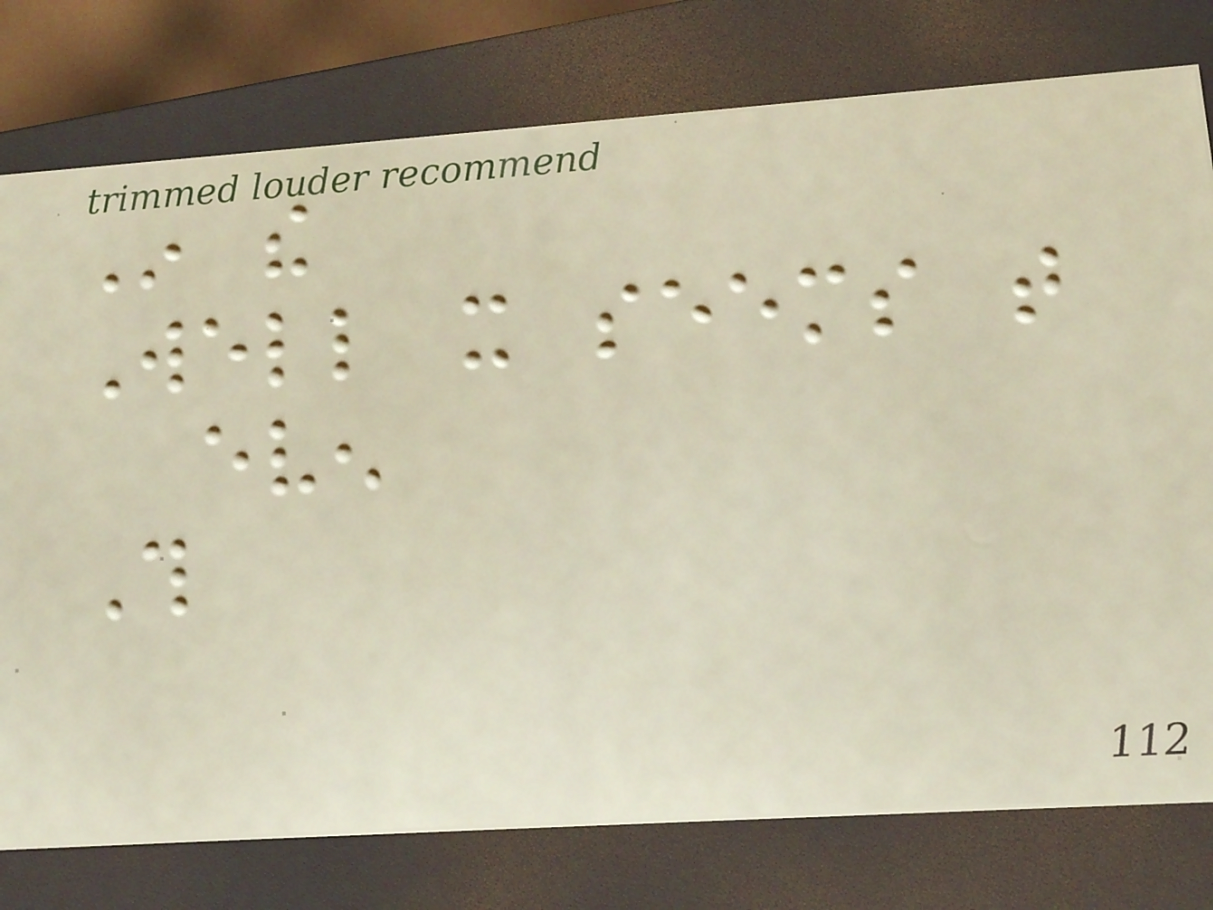In the
Well it seems that
even
This
